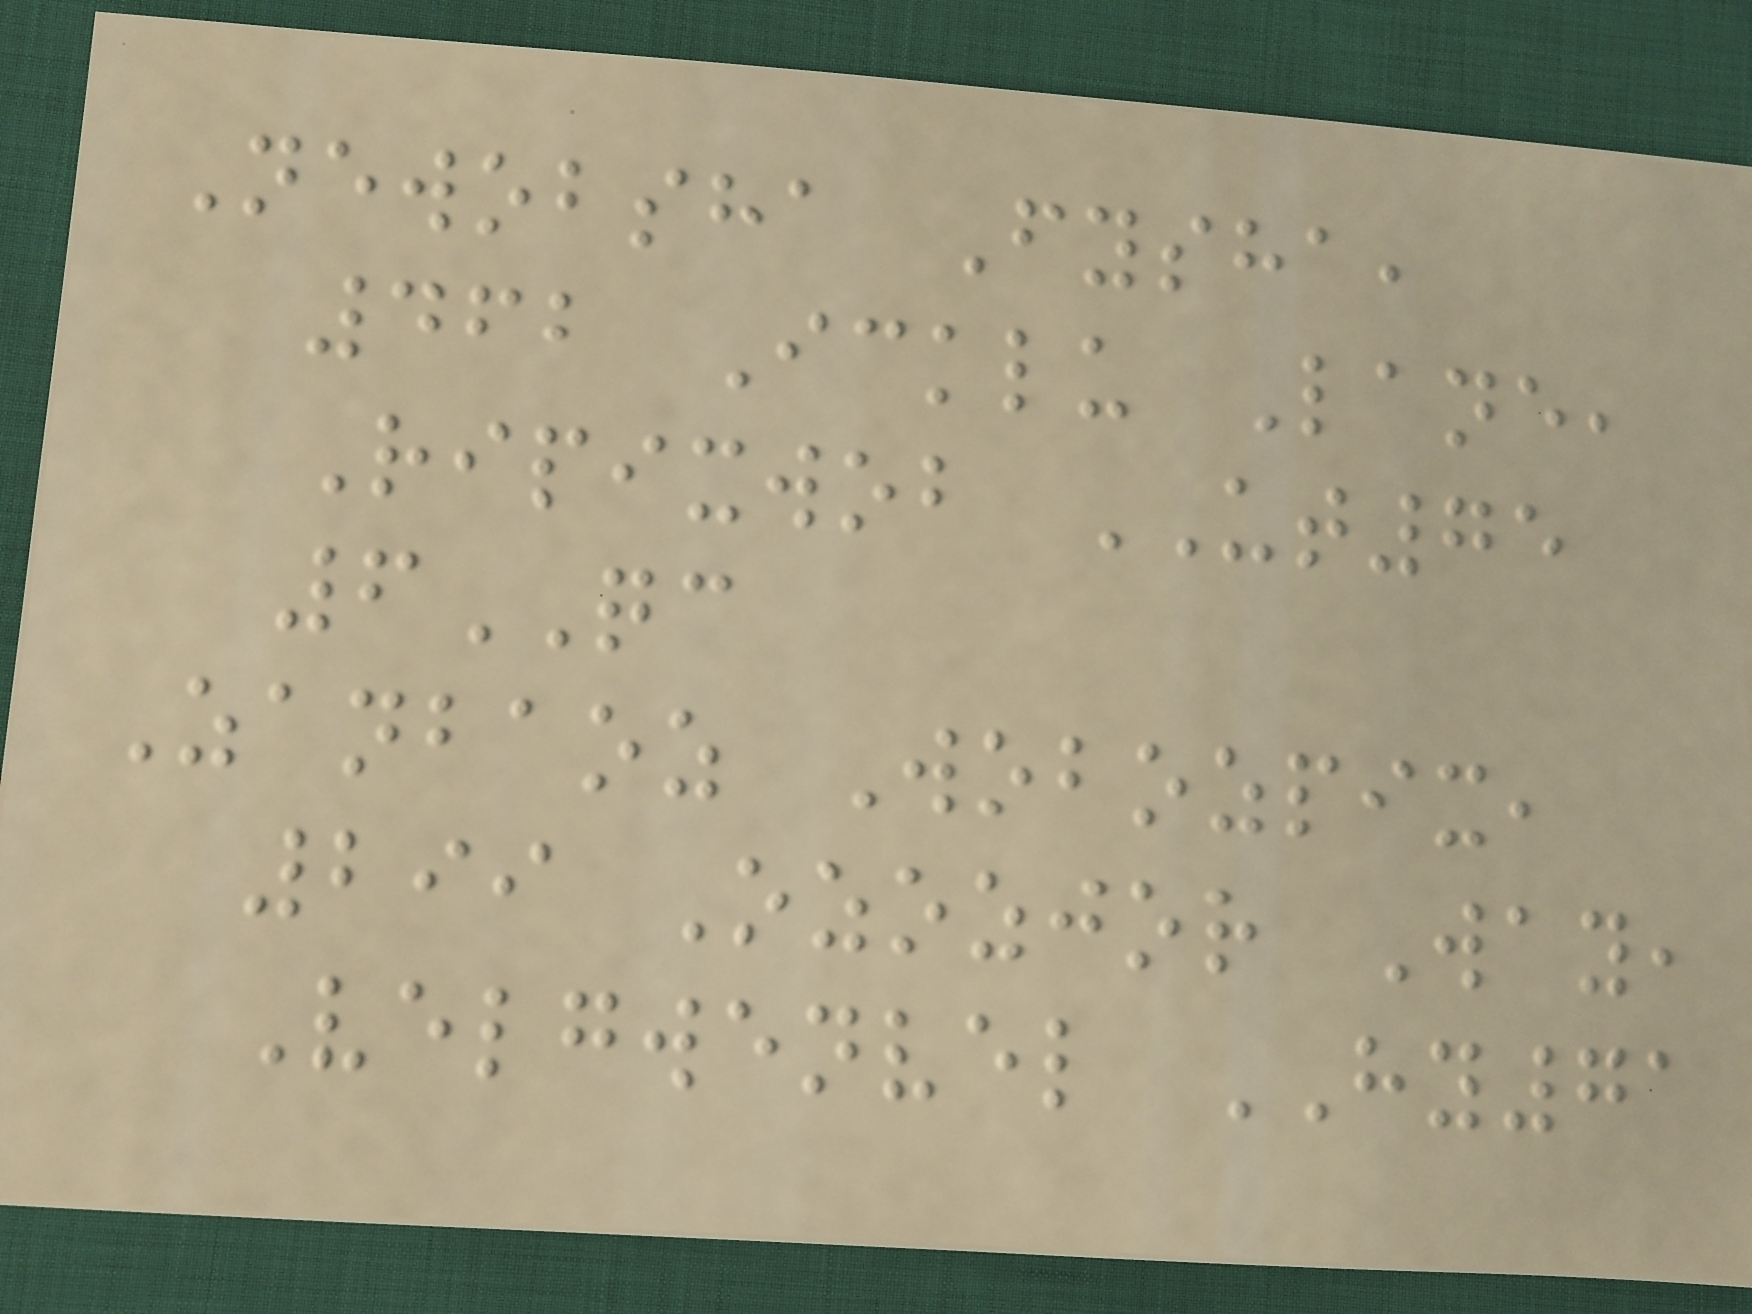Newobsha Fysha,
462 Icklu Lane,
Ripixwob UT75
6QC
Zanbaoz Wobozpix,
299 Ozozjor Way,
Velgwenvel HY71
